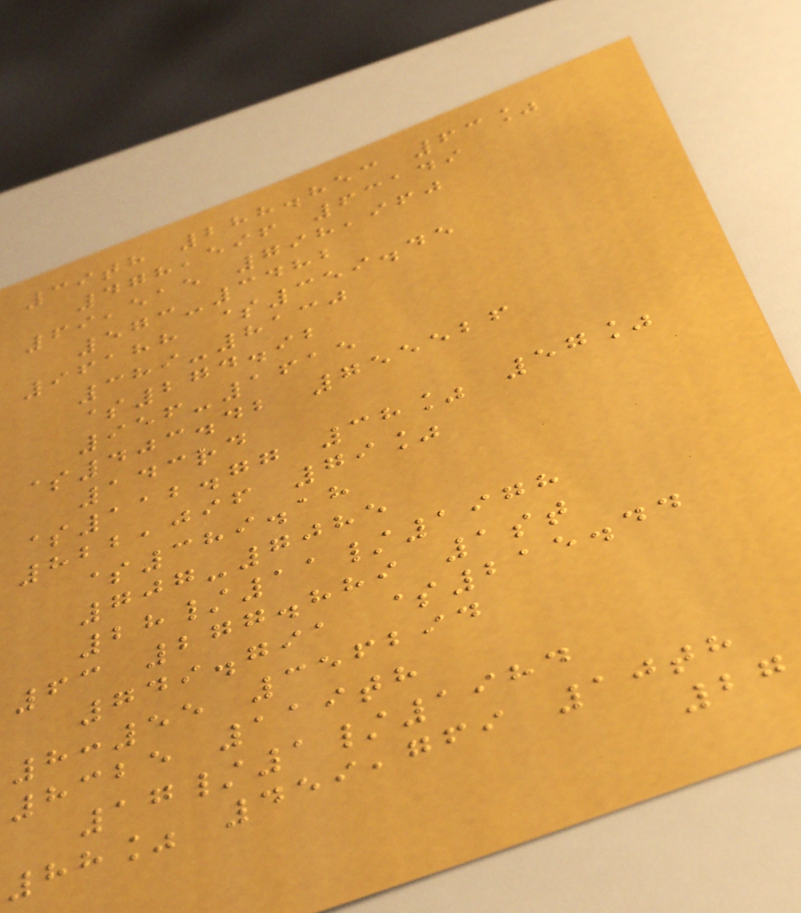39th 288.853 63%
478,596 63149
69,515 798,960
573-3482
96188 $359.45
389-8130
$274.92
956-1615
$403.42 755526
143rd
$112.77 38% 57%
822,096 79%
$389.18
707-7085
28/11/1978
63 277.889 1st
749.791 $215.44
8:55 356294
8325 119th
17/1/1984
88% 459,769 10th
27
